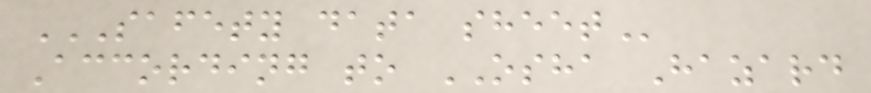SAFETY DATA SHEET
According to OSHA Hazard
